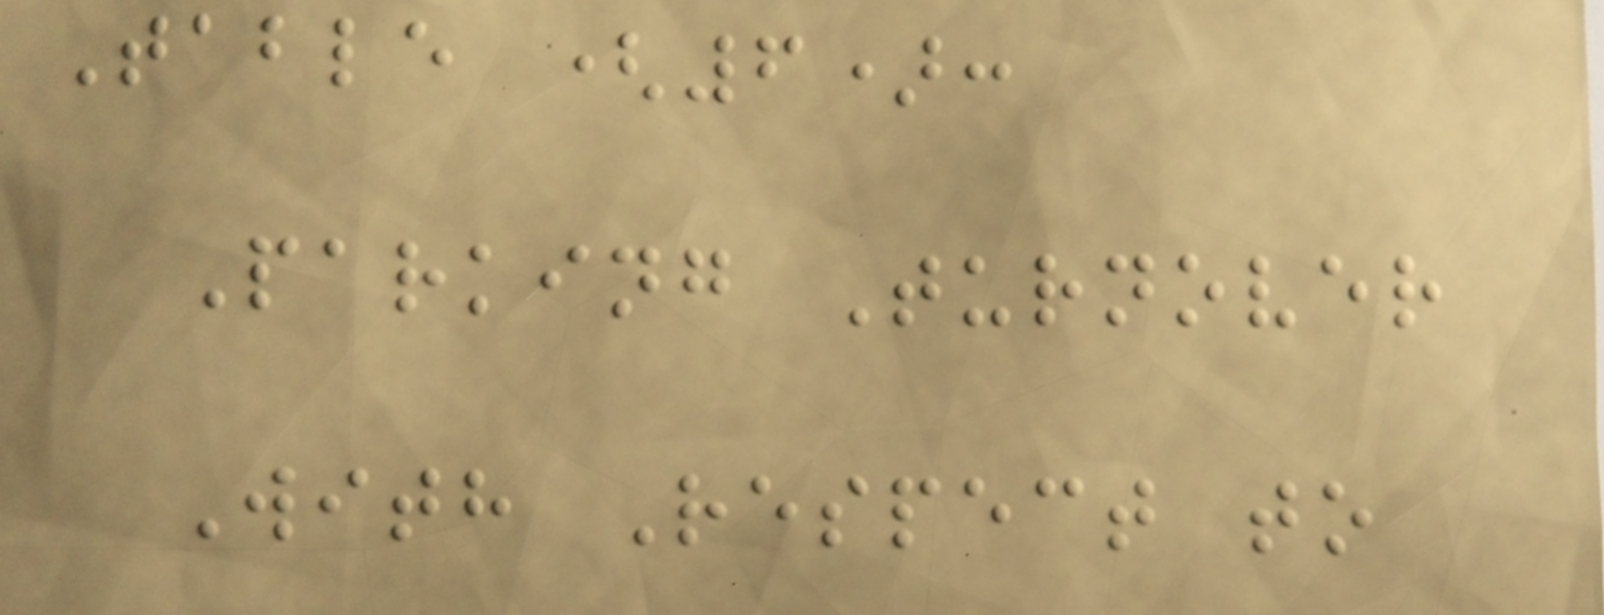Table (6):
Parking Turnover
With Respect to
